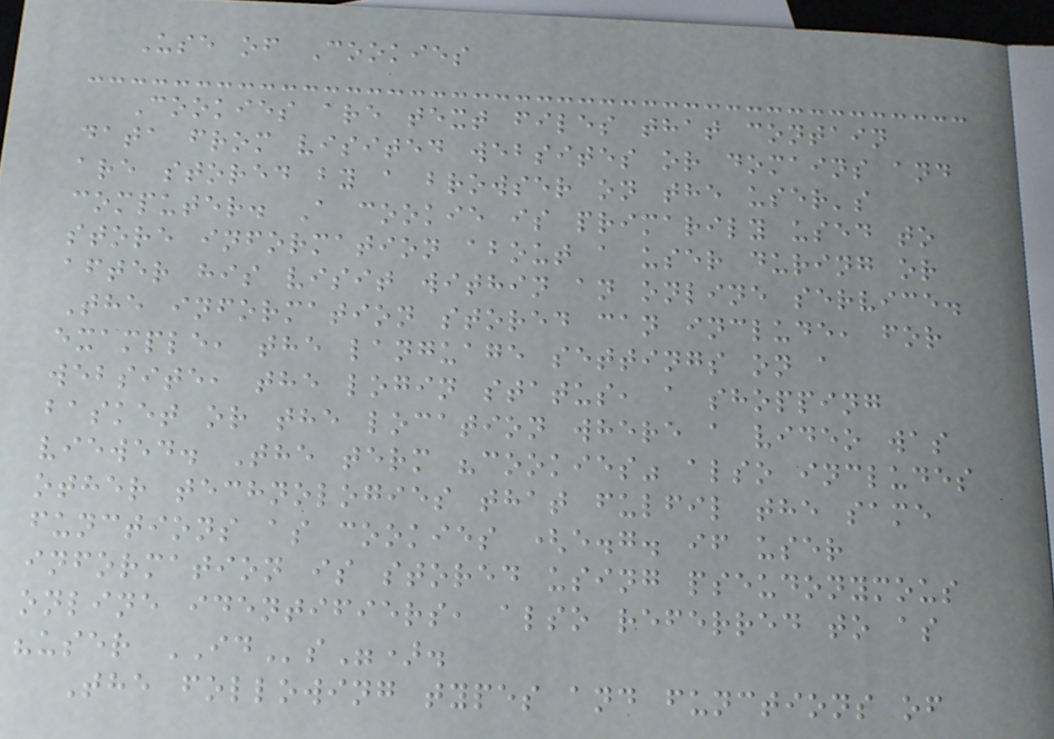Use of Cookies
Cookies are text files that contain
data from visited websites or domains and
are stored by a browser on the user's
computer. A cookie is primarily used to
store information about a user during or
after his visit within an online service.
The information stored can include, for
example, the language settings on a
website, the login status, a shopping
basket or the location where a video was
viewed. The term "cookies" also includes
other technologies that fulfil the same
functions as cookies (e.g. if user
information is stored using pseudonymous
online identifiers, also referred to as
"user IDs").
The following types and functions of
